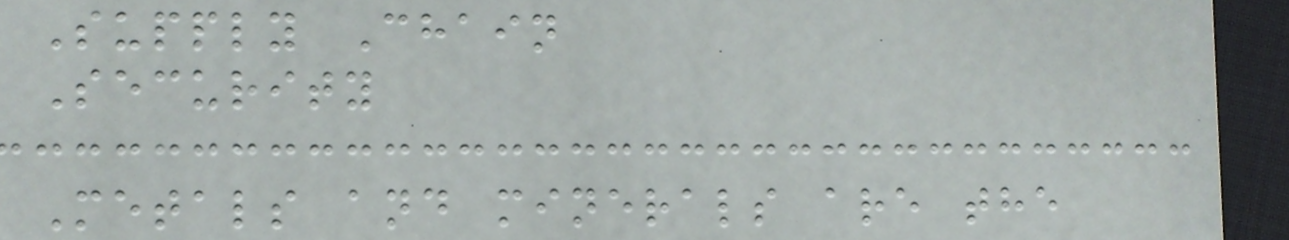Supply Chain
Security
Metals and minerals are the
